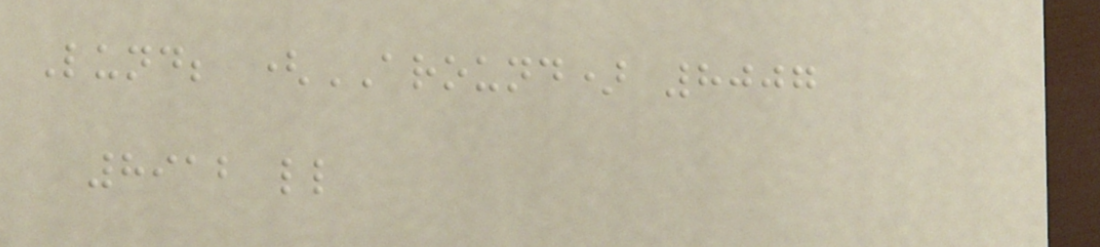Lund; (AROUND) 8007
8912 ll
